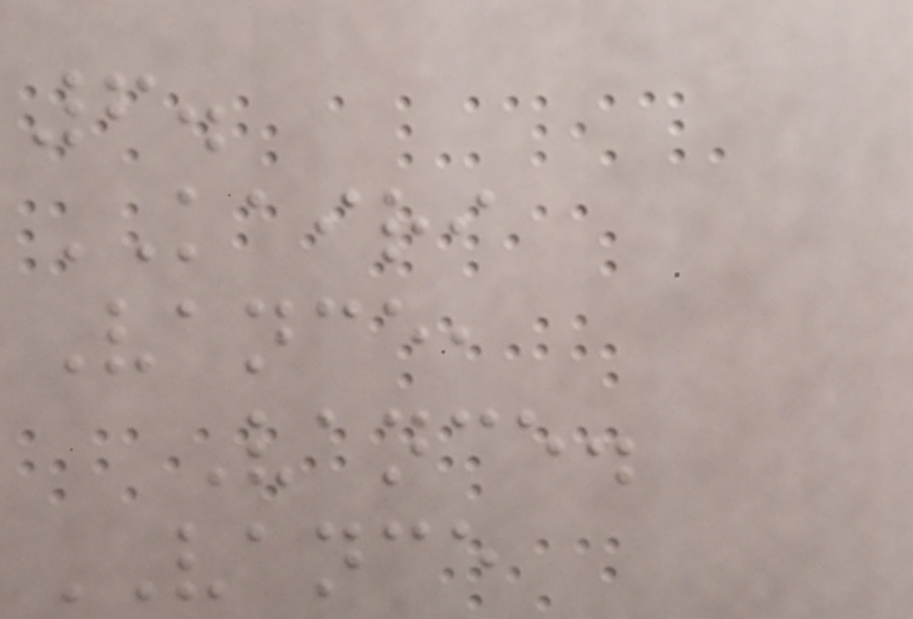6.
KAIRI
Vance,
Vance.
VANCE
